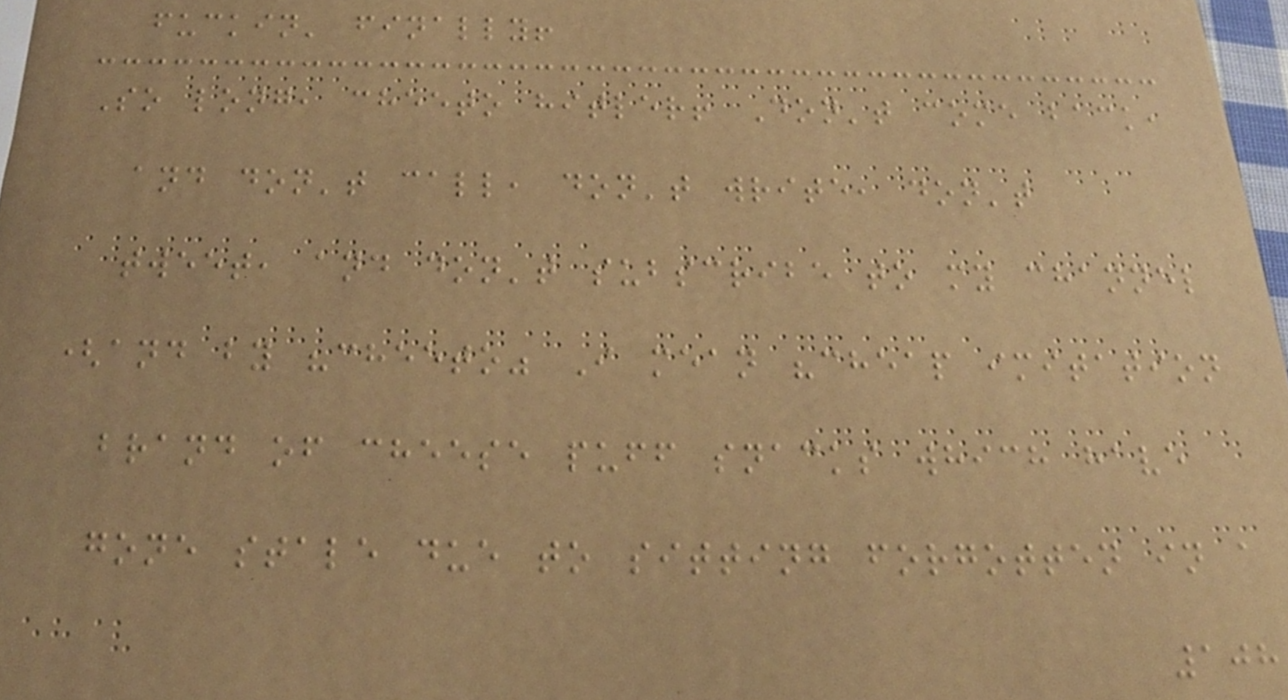fuckin' finally!
So long, cheeto hitler! Don't come back,
and don't call, don't write, don't
tweet, and don't subscribe to my channel
(and by "cheeto" I mean "cheap imitation
brand of cheese puff snacks which have
gone stale due to sitting forgotten in a
108
